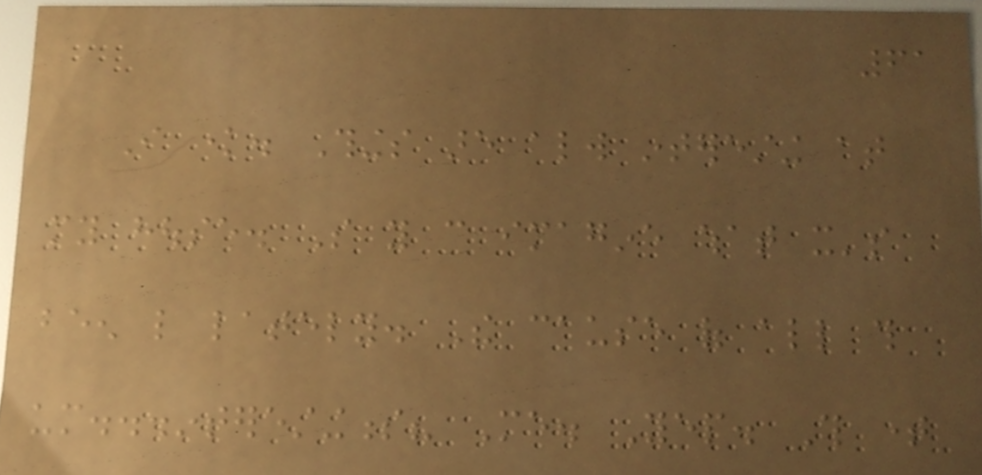61
I know. Things are always interesting at
my house. So you can imagine what it's
been like lately. The cause of all this
um...interestingness? Me. Yep. This time
